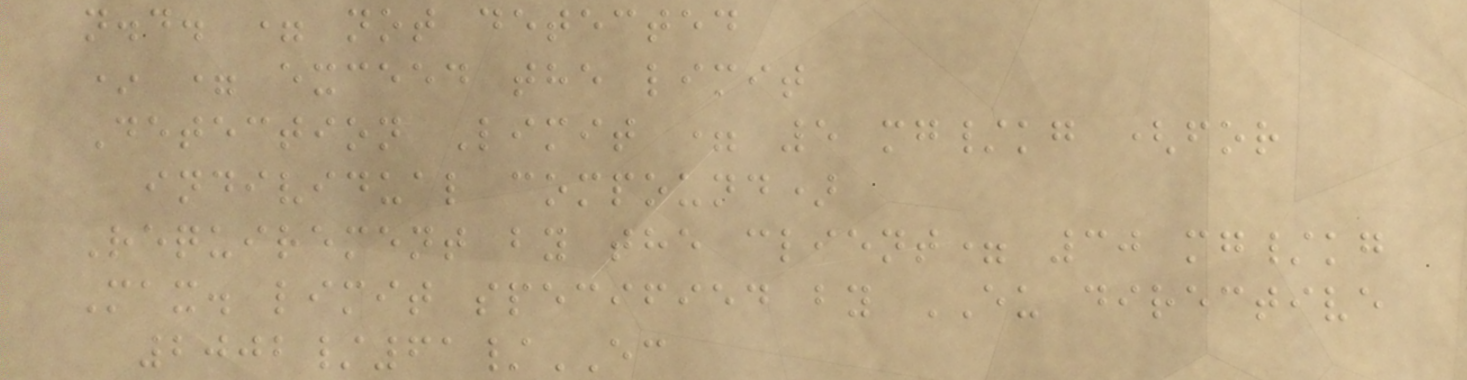n.d. = not detected
* = exceed the limit
Detection Limit = 5 mg/kg (for
individual compound)
Requirement by the client= 30 mg/kg
Max. limit specified by EU directive
2002/61/EC
